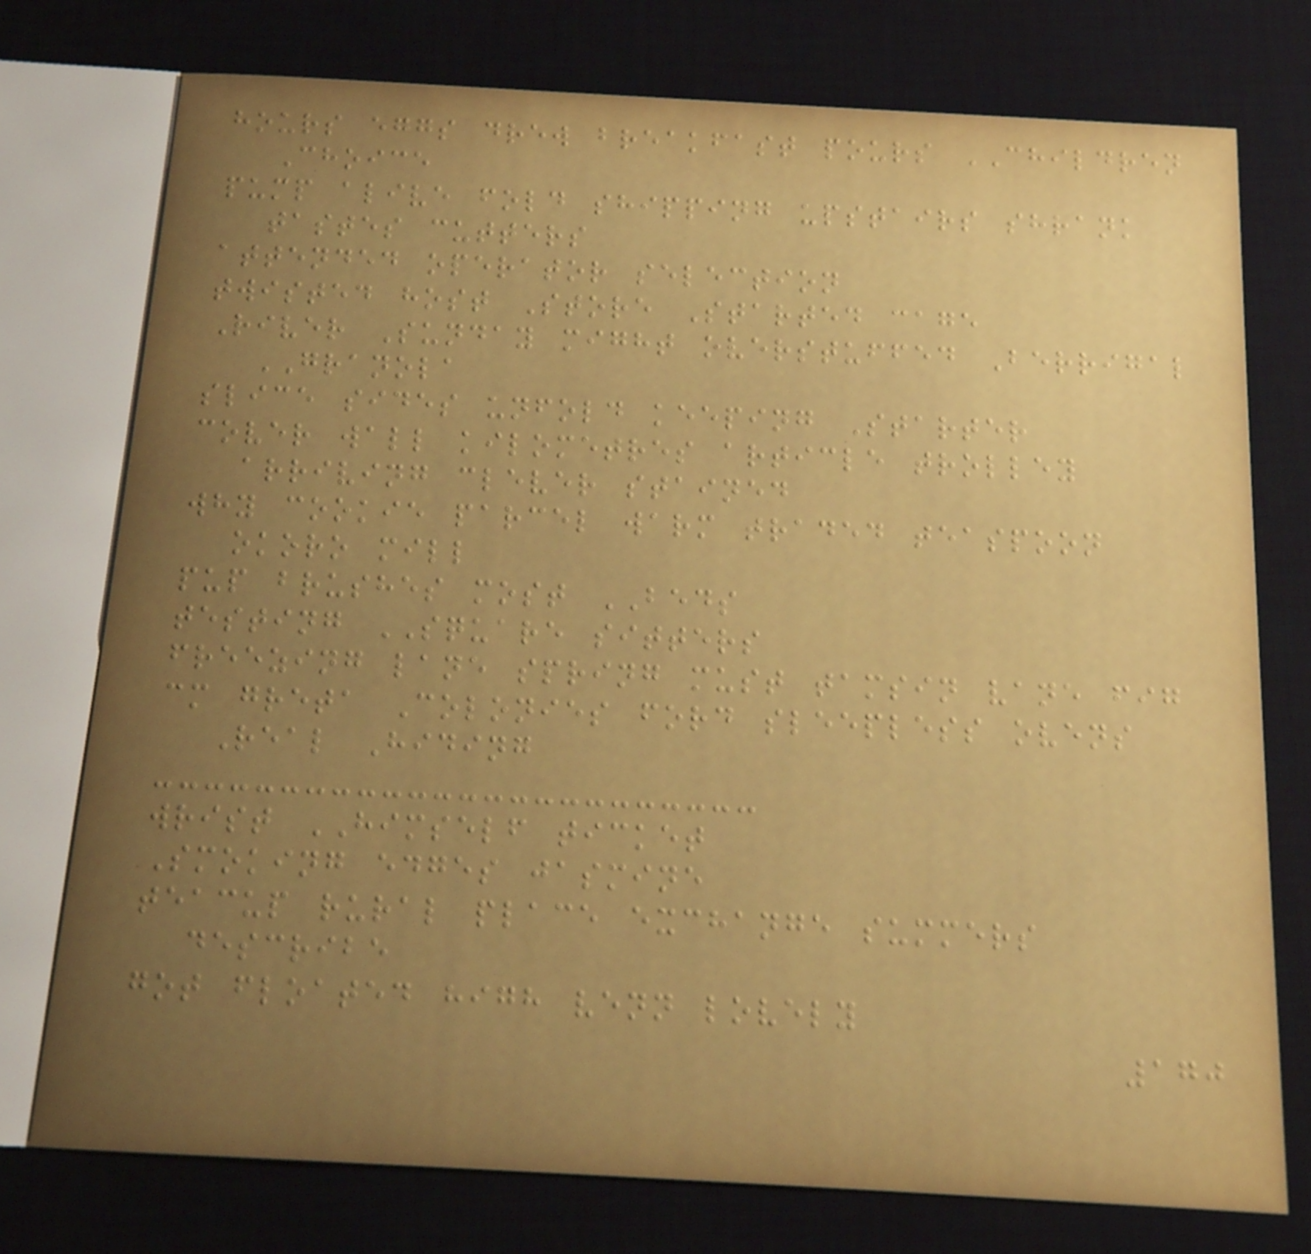hours eggs drew breakfast pours CHILDREN
Choice
pump alive fold shipping upstairs shrank
tastes cutters
attended operator selection
twisted host Store Started cage
River Sunday might overstuffed Berrigal
GRANOLA
slice sides unfold keeping Starter
cover wall kilometres article trolley
arriving clever stained
why cookie parcel warm traded teaspoon
okoro mill
pup brushes most BEDS
testing SQUARE sitters
freezing lane spring must tamsin vane fig
cm greta Colonies ford sleepless ovens
Real Hiding
wrist HIMSELF ticket
Smoking edges jasmine
teacup rural place exchange summers
describe
got floated high venn lovely
170
